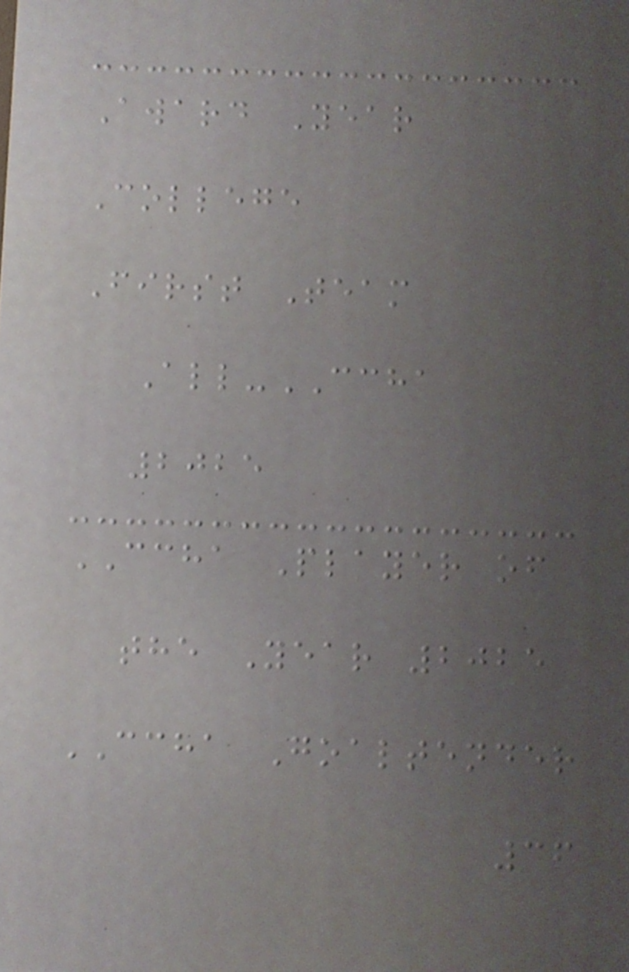Award Year
College
First Team
All-CCHA
2025
CCHA Player of
the Year 2025
CCHA Goaltender
36
